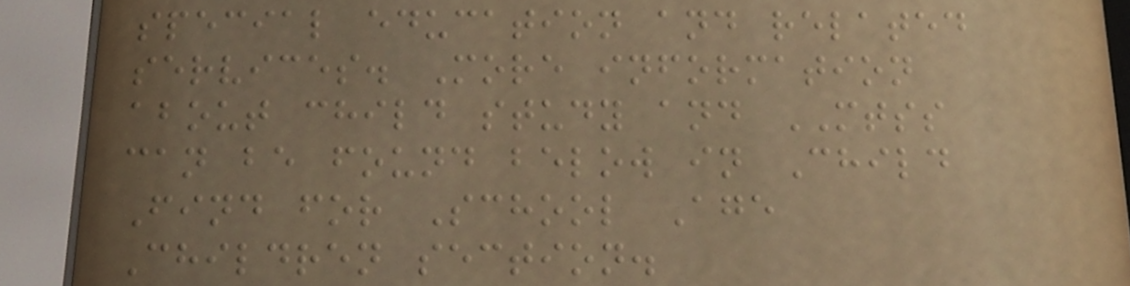special education and related
services. More information
about child study and MTSS
can be found below in Child
Find for School Age
Children section.
